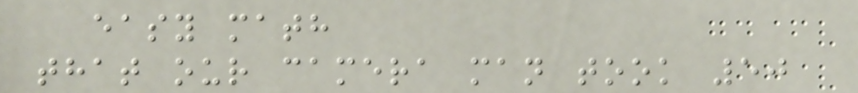easy math
that our camera man took 50
